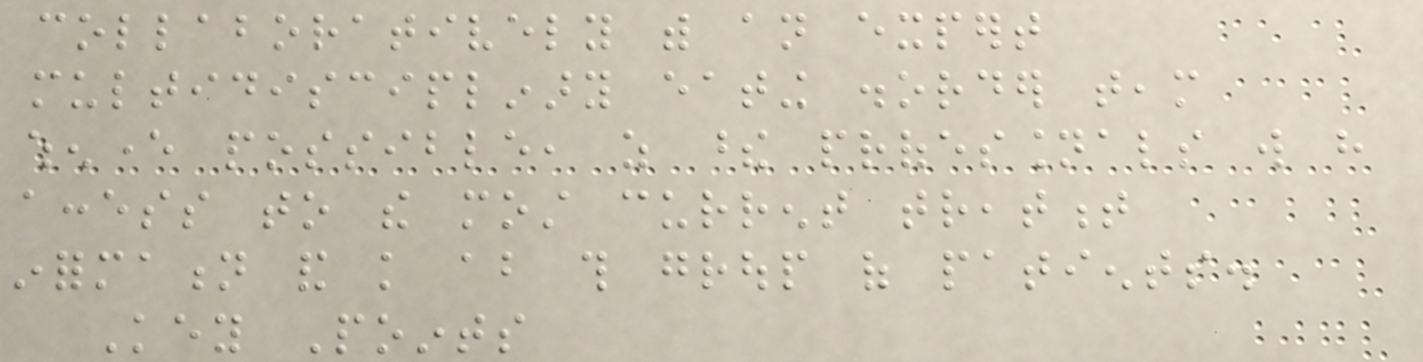collaboratively with an expert
multidisciplinary eating disorder team
whenever possible, as these professionals will have
access to the most current treatment
information and knowledge about this group of patients.
Key Points
